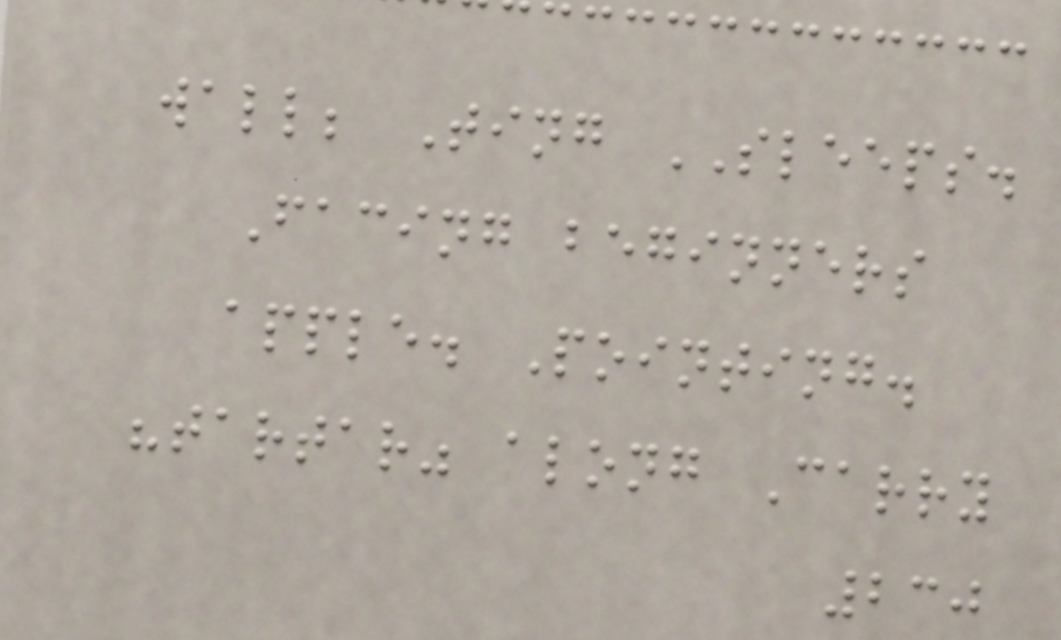wall; Ting SLEEPS.
Facing beginners
apple. Pointing.
"tartar" along Carry
230
